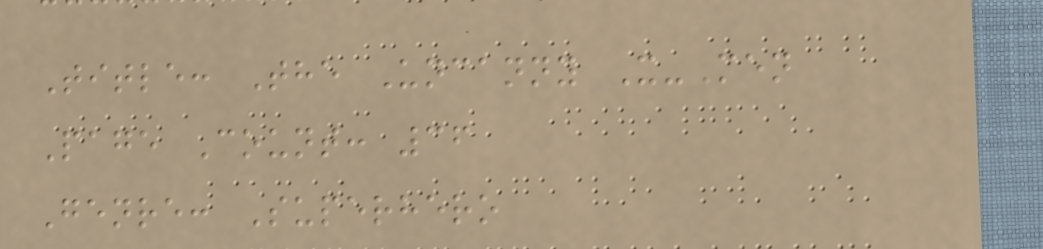Title: The Uncanny X-Men
Page Count: 36
Genre: Superhero
